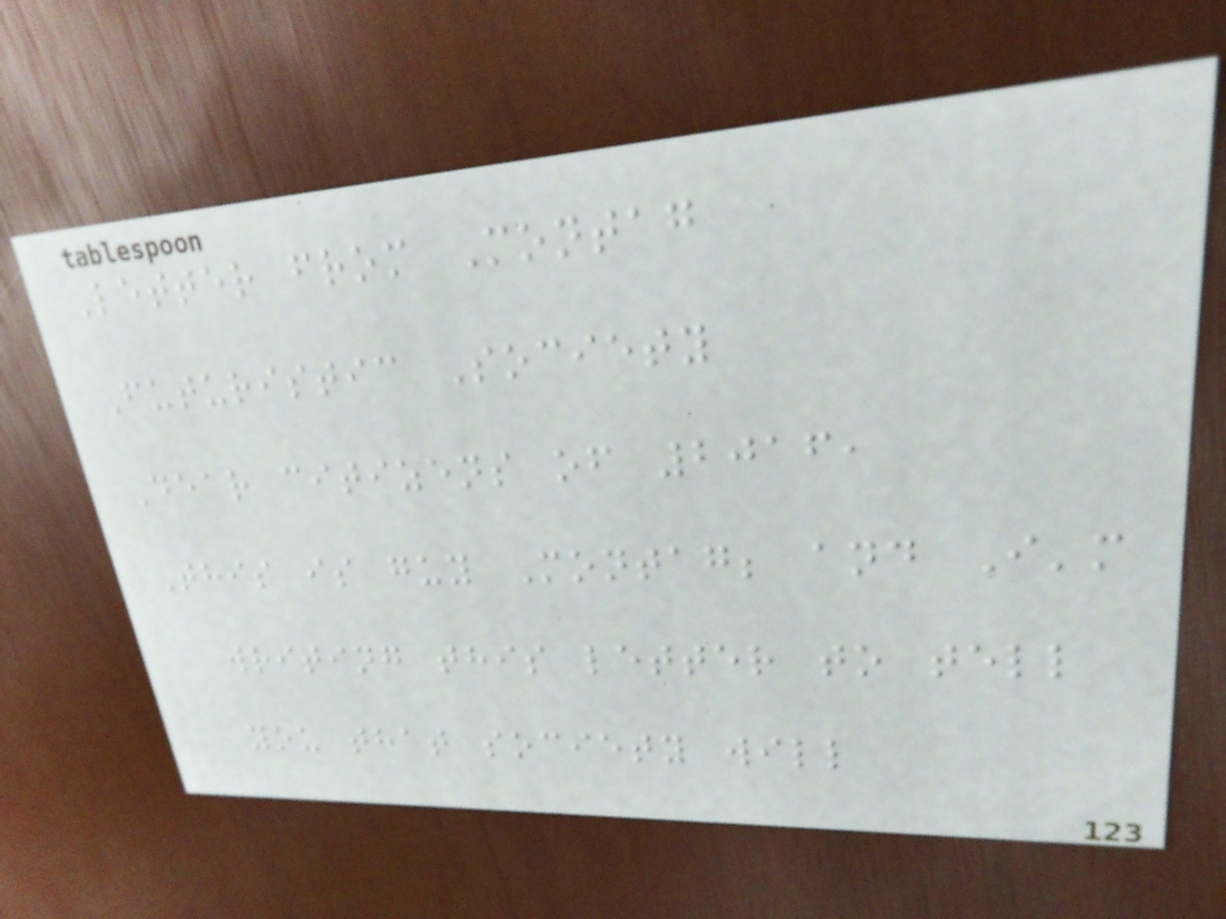Letter from Montag
Futuristic Society
Dear citizens of 2016,
This is guy Montag; and I'm
writing this letter to tell
you that society will
